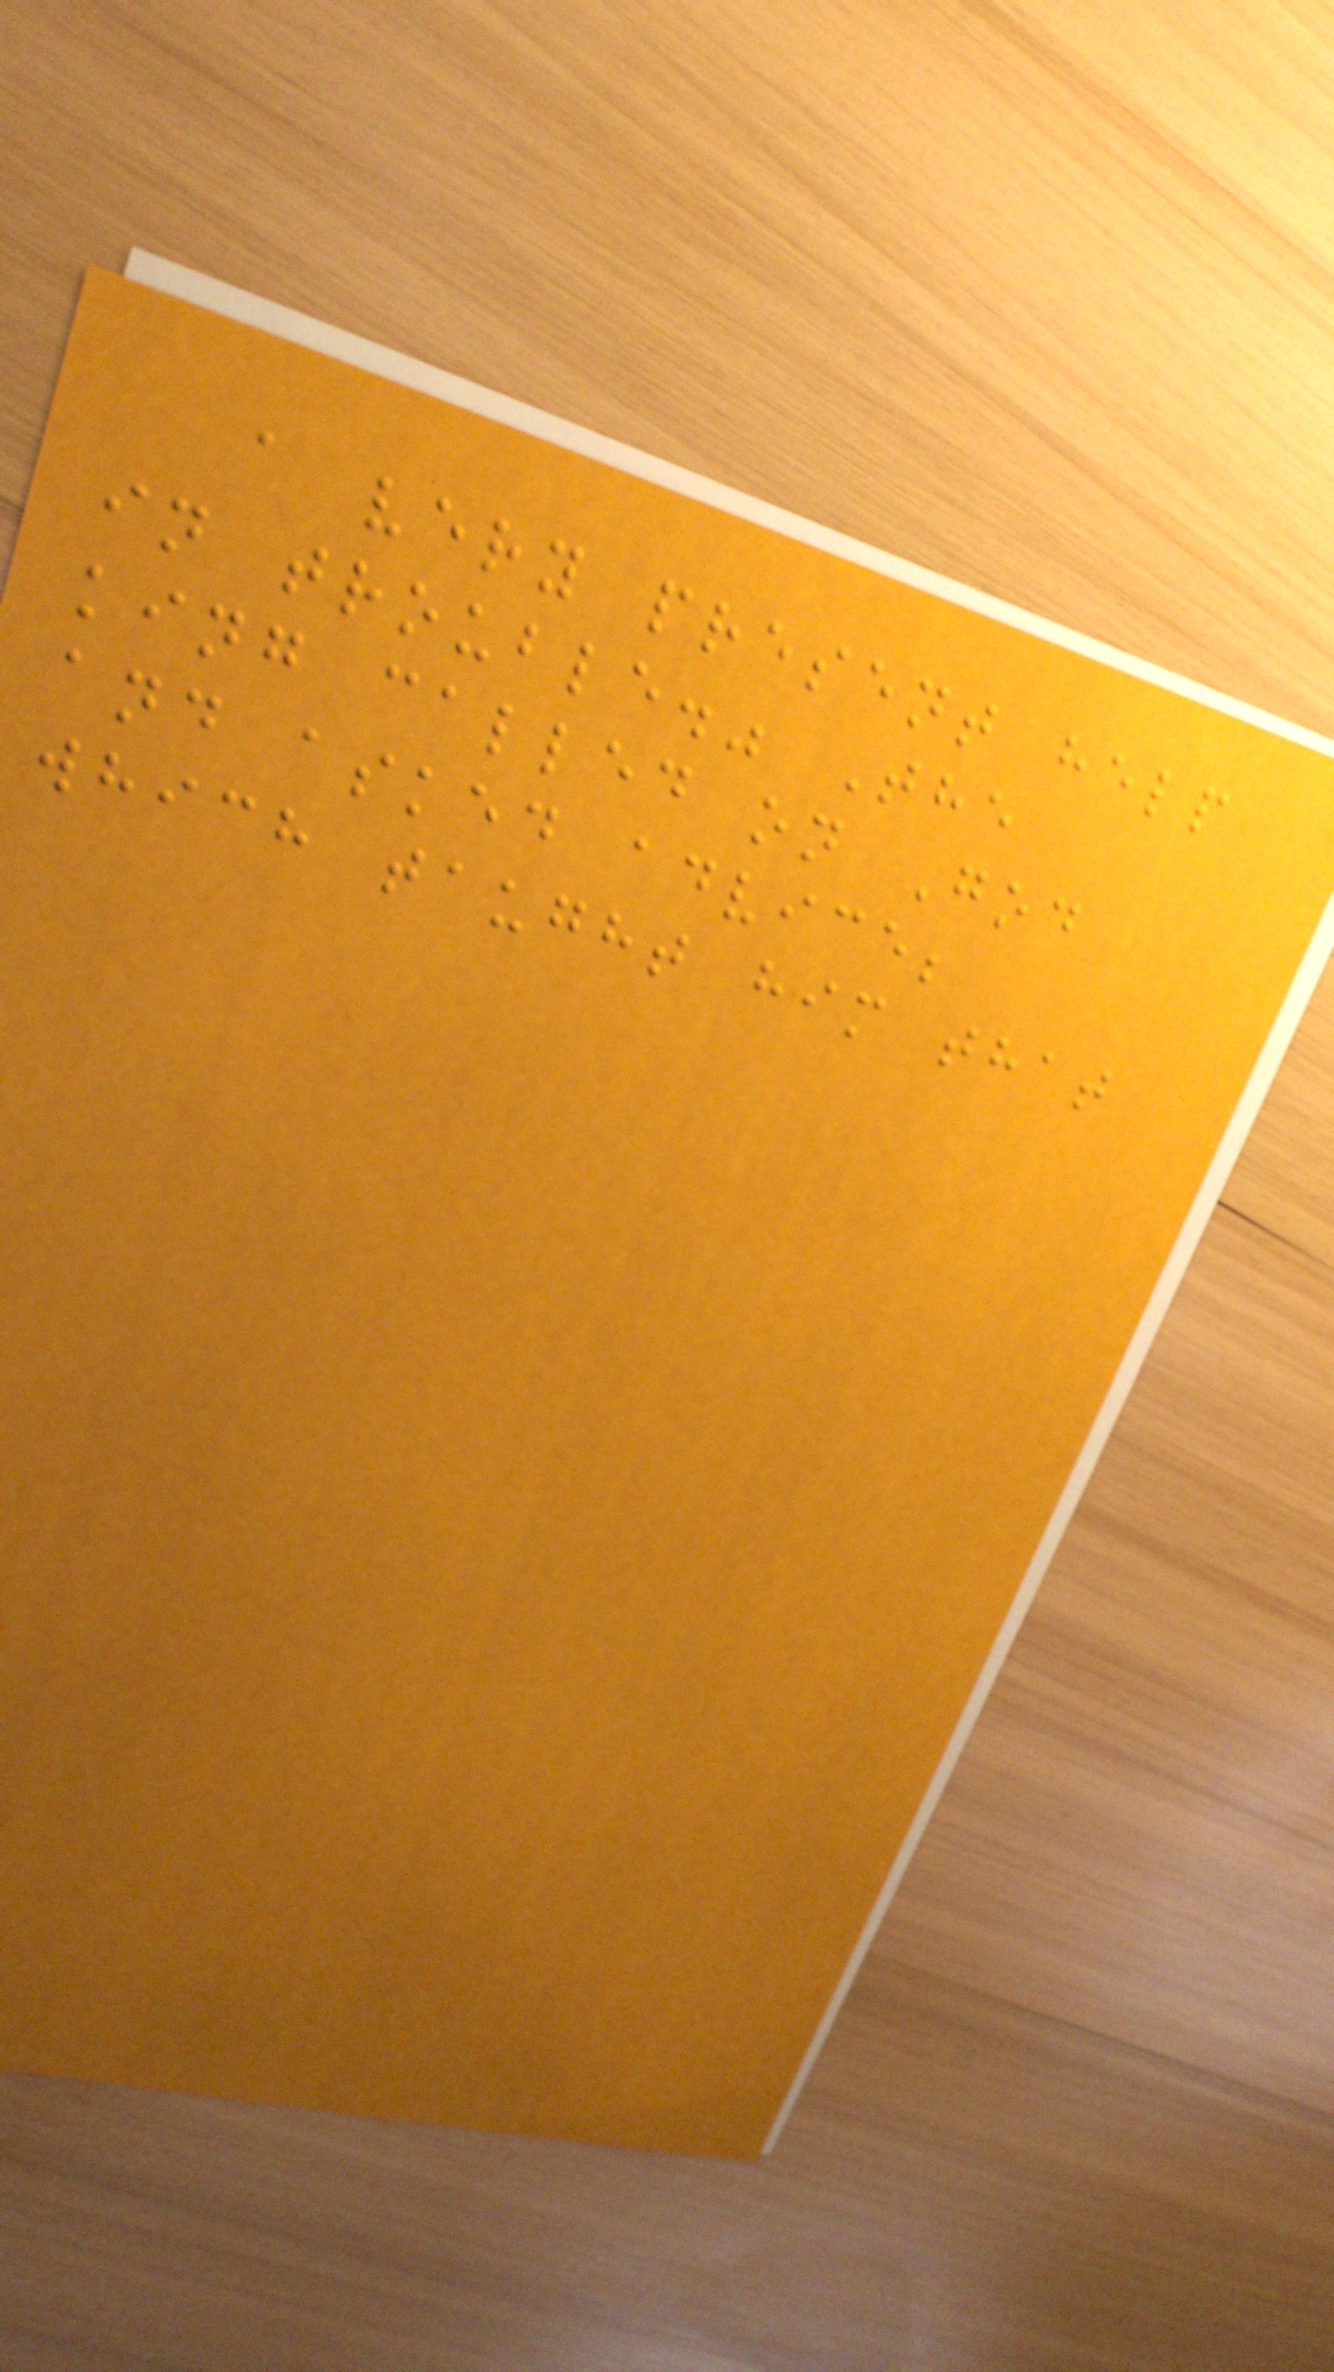a very present help
in trouble." The
king called on God
and asked advice;
which taught him that
